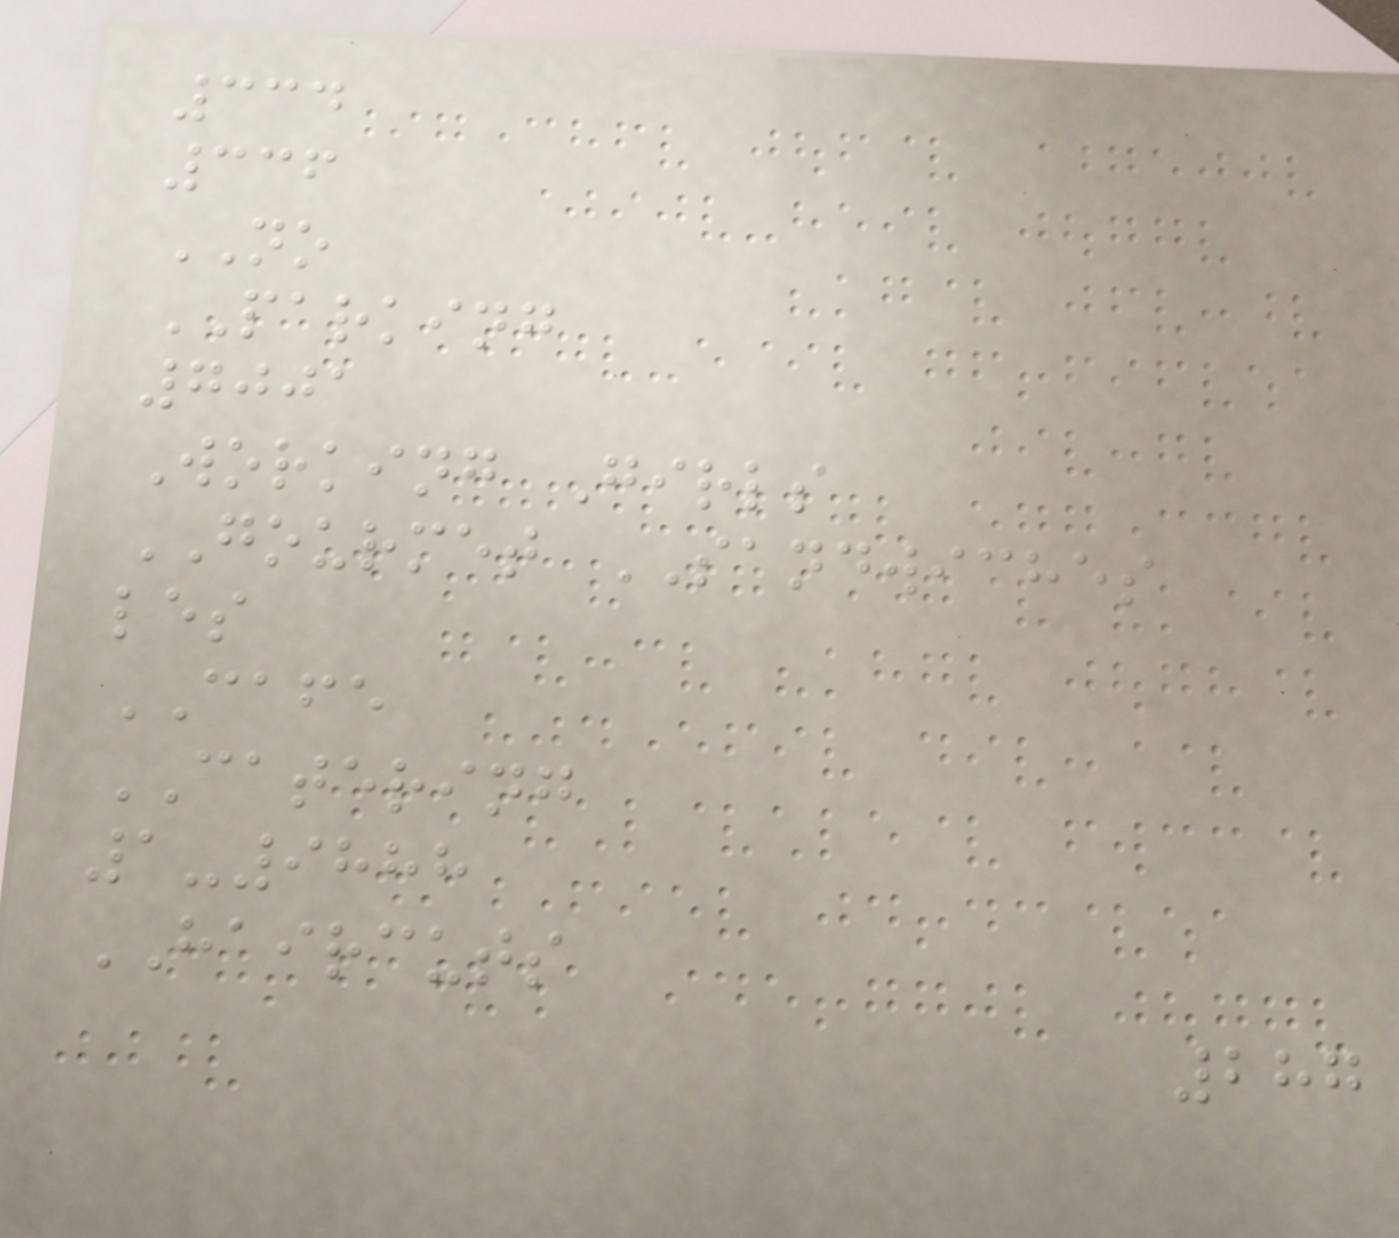334
336
NO
PARKING
7001
Working Girls
GOURMET SANDWICHES
les
CAFE
CATERING
1-9888
HAIRCUTS
287
